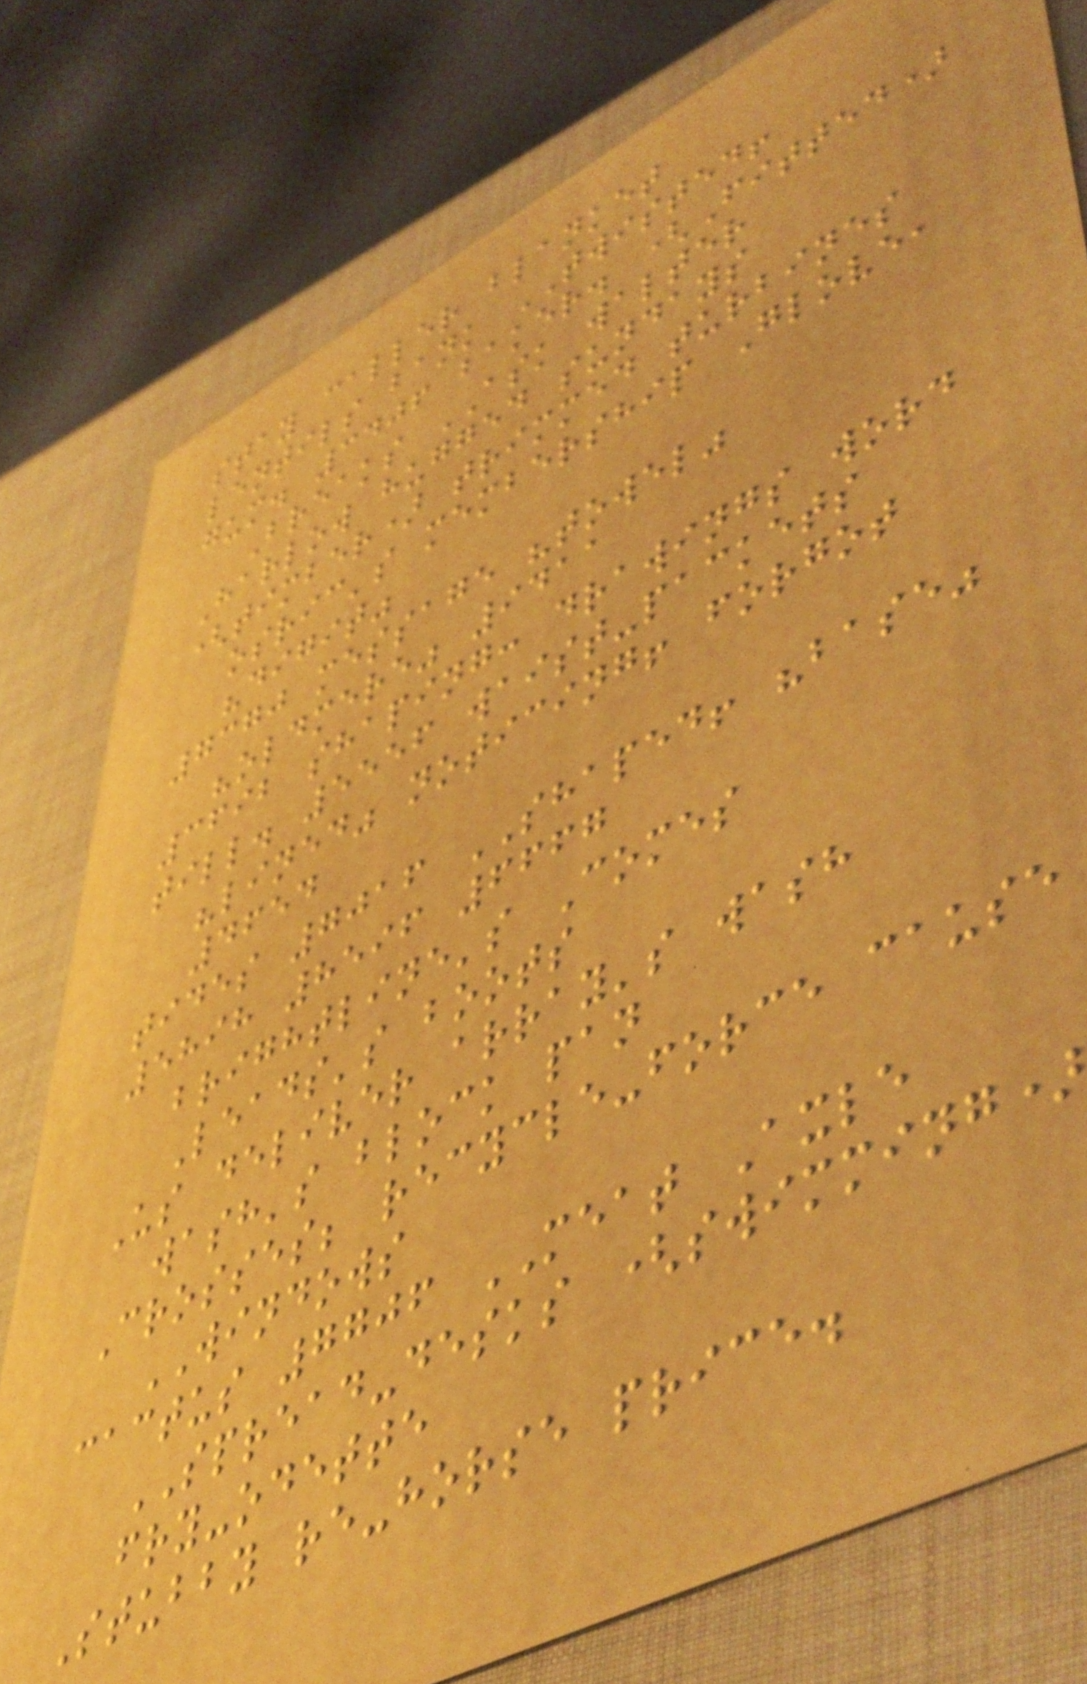stay caller blanket
lentils bank TWISTED!
gum. 3406 baker. (Fitted)
Breaks ASK walter
Harlow hugged sundays
(timber) trimmed turbines
osric's membership Glove,
"digit"
7370 message "towel"
"oldmere" 9411
3692 shaping: drawings word
till. 5556 waist-packets
"lined" noticing! forgot
4654
tides 7016 SHAPED! "base"
5898 8596 6667
brightline's Comes
Leads's boots
Us deliver array's wash
wash's block pan
Crosses; recycle-force cause
WINDOWS
cactus 7706 MEAT Axle
SPREAD-desks (swimming)
fry-odette
Stubby re-horse price.
